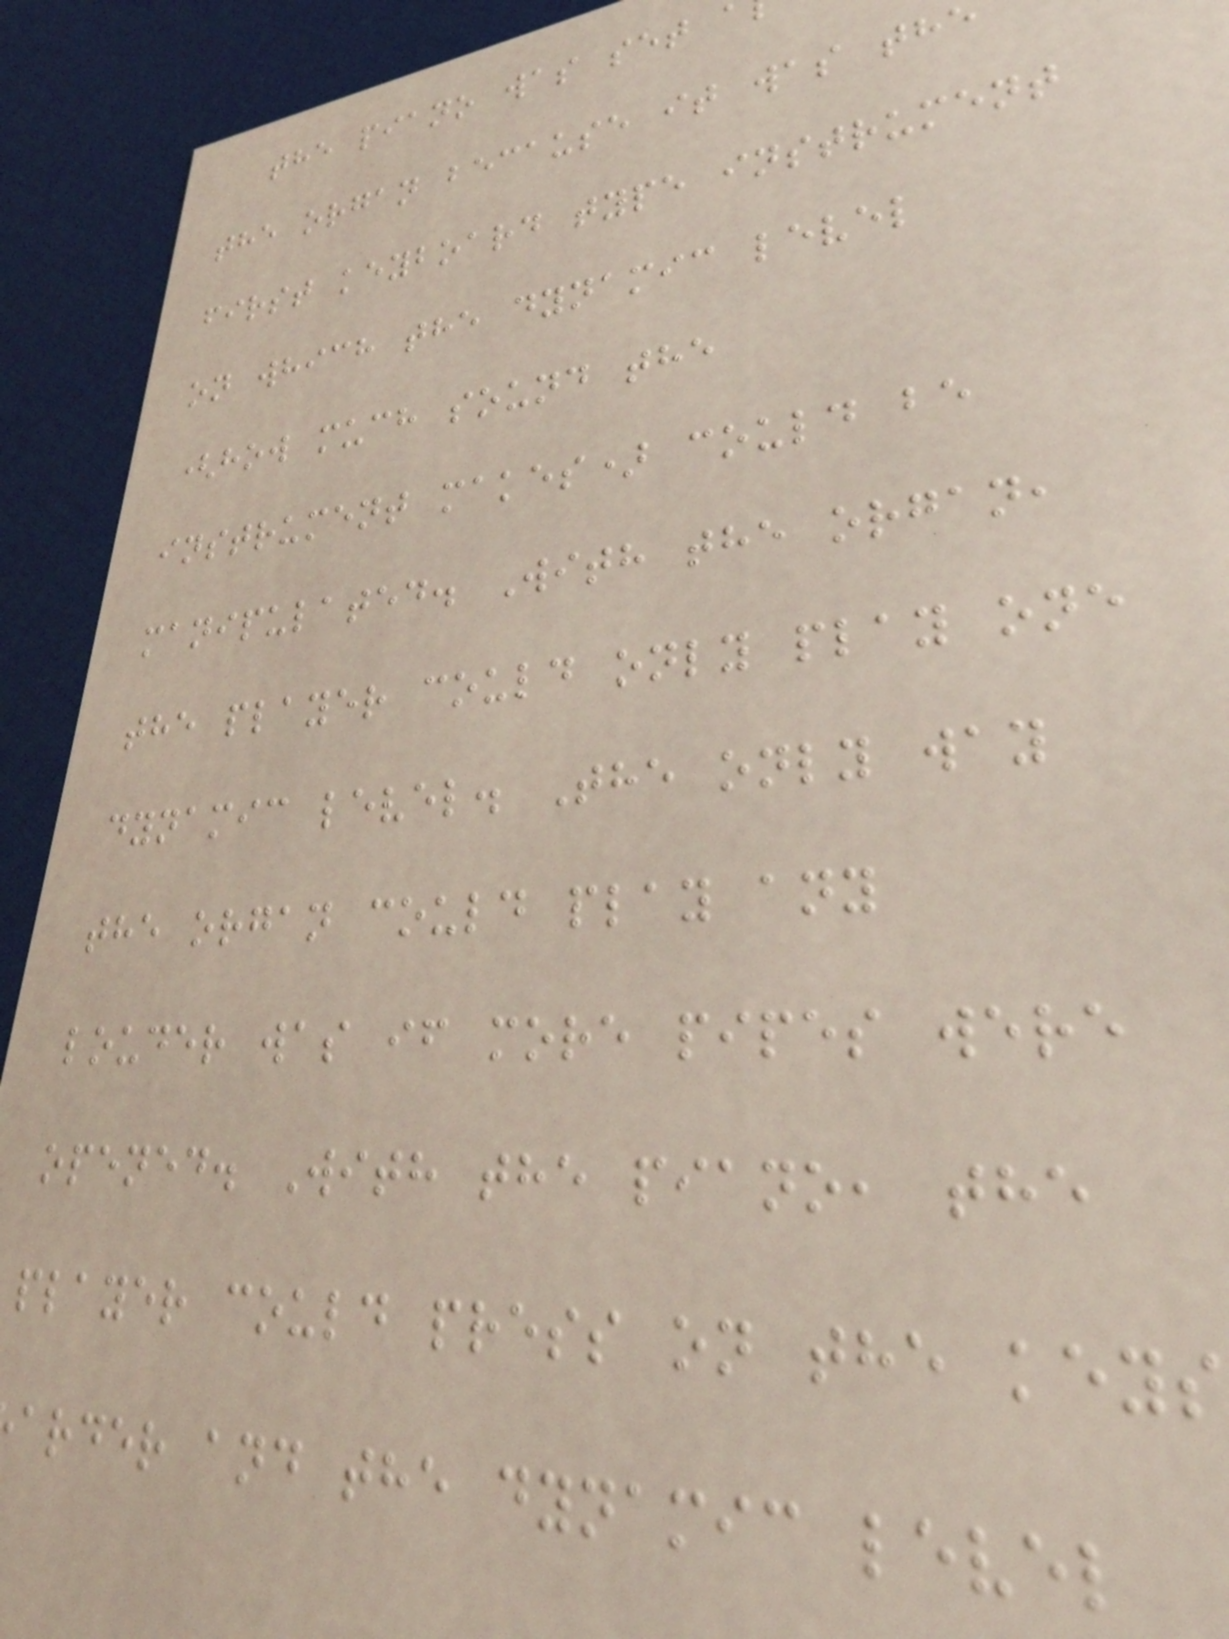the piano was set
the organ because it was the
first keyboard type instrument
on which the dynamic level
(how much sound the
instrument makes) could be
manipulated. With the organ,
the player could only play one
dynamic level. The only way
the organ could play any
louder was if more pipes were
opened. With the piano, the
player could press on the keys
arder and the dynamic level
